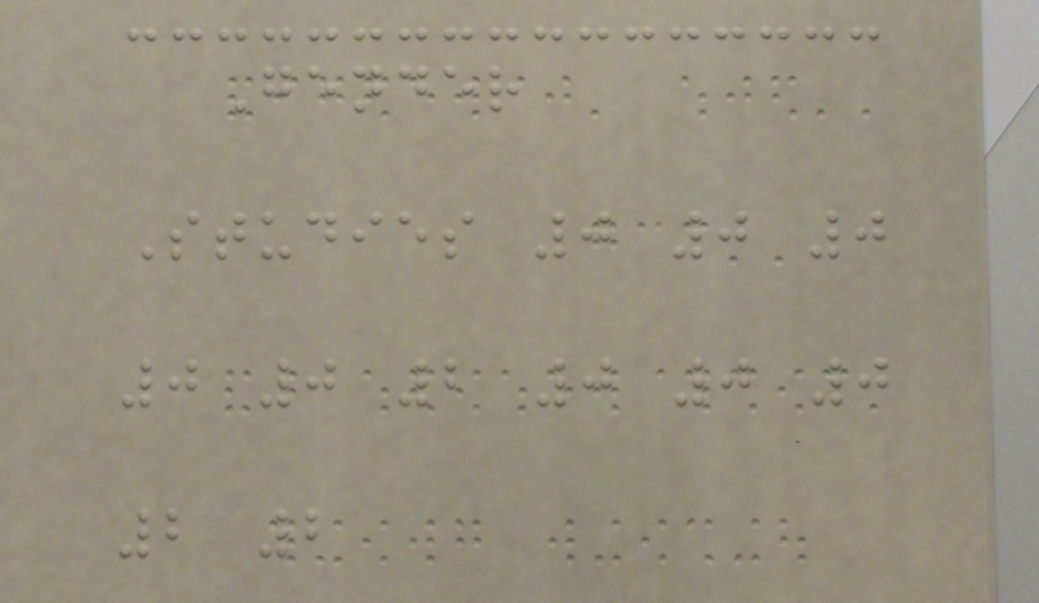Gender
Studies 0 0 0
0 0 2 0 0 0
2 2
